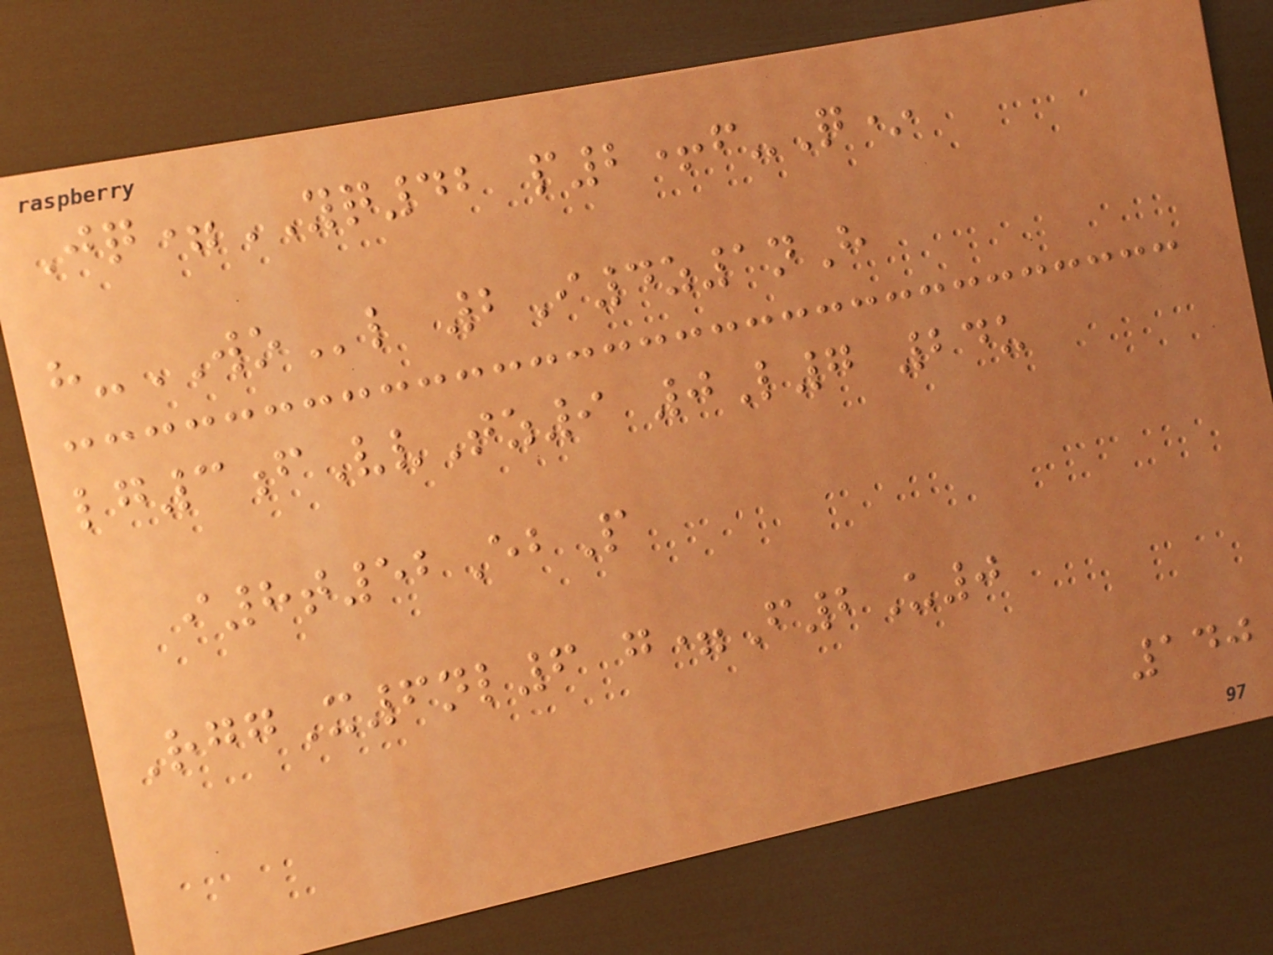Jq=YQ42 p2+f-Q*
h-WOl 2I4z1nH
lg3fVvTz9 0L7 24u
i8t52EbP
RggX6nl6 g=F2U0
140
